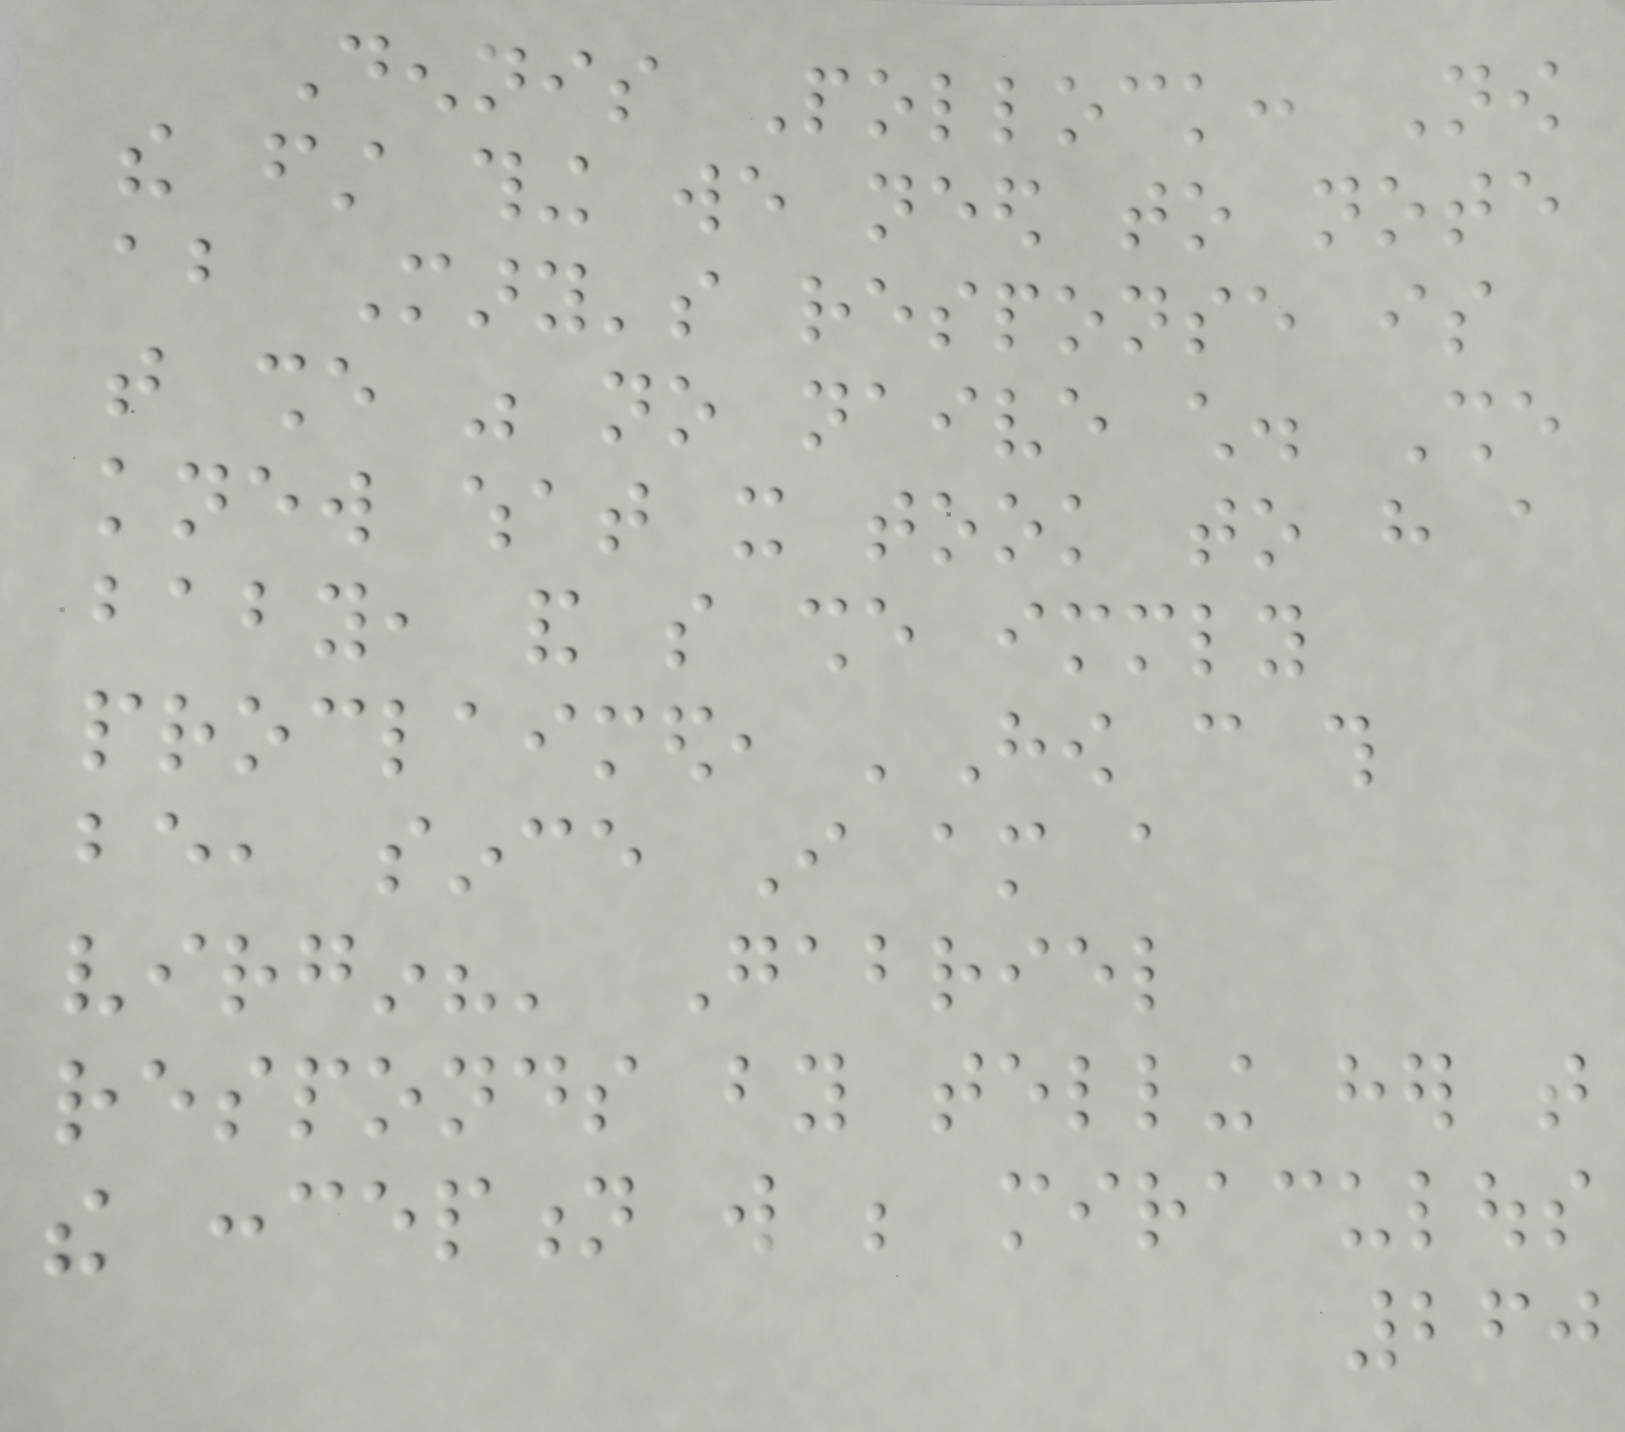Dennis Pollock: Now
the first thing we need to note
about Mary's response is
that she was no naive child. She
knew what it took to have a
baby, and so she immediately
proclaimed, 'How can this
be, since I am a
virgin?' Gabriel
responds by telling her that
the conception will be miraculous
260
